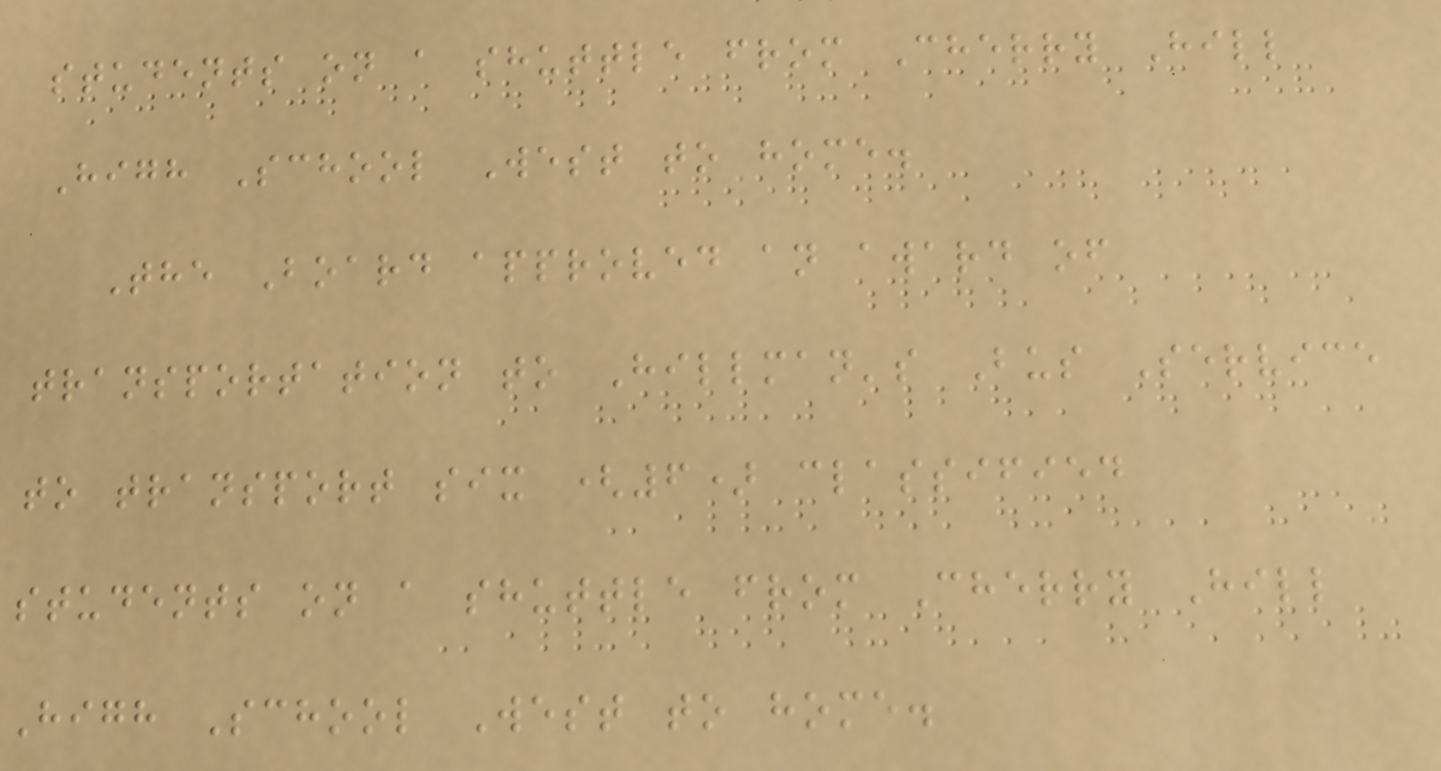students on a shuttle from Cherry Hill
High School West to home.
The Board approved an award of
transportation to Hillman's Bus Service
to transport six (6) classified
students on a shuttle from Cherry Hill
High School West to home.
